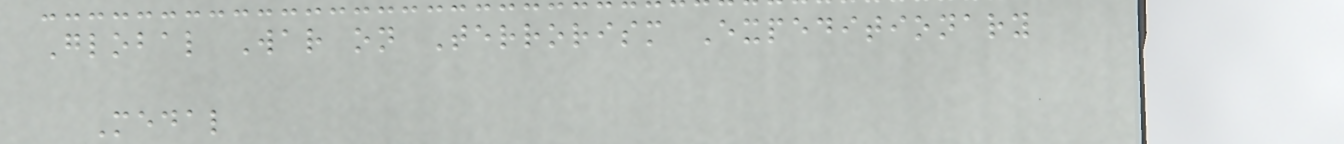Global War on Terrorism Expeditionary
Medal
